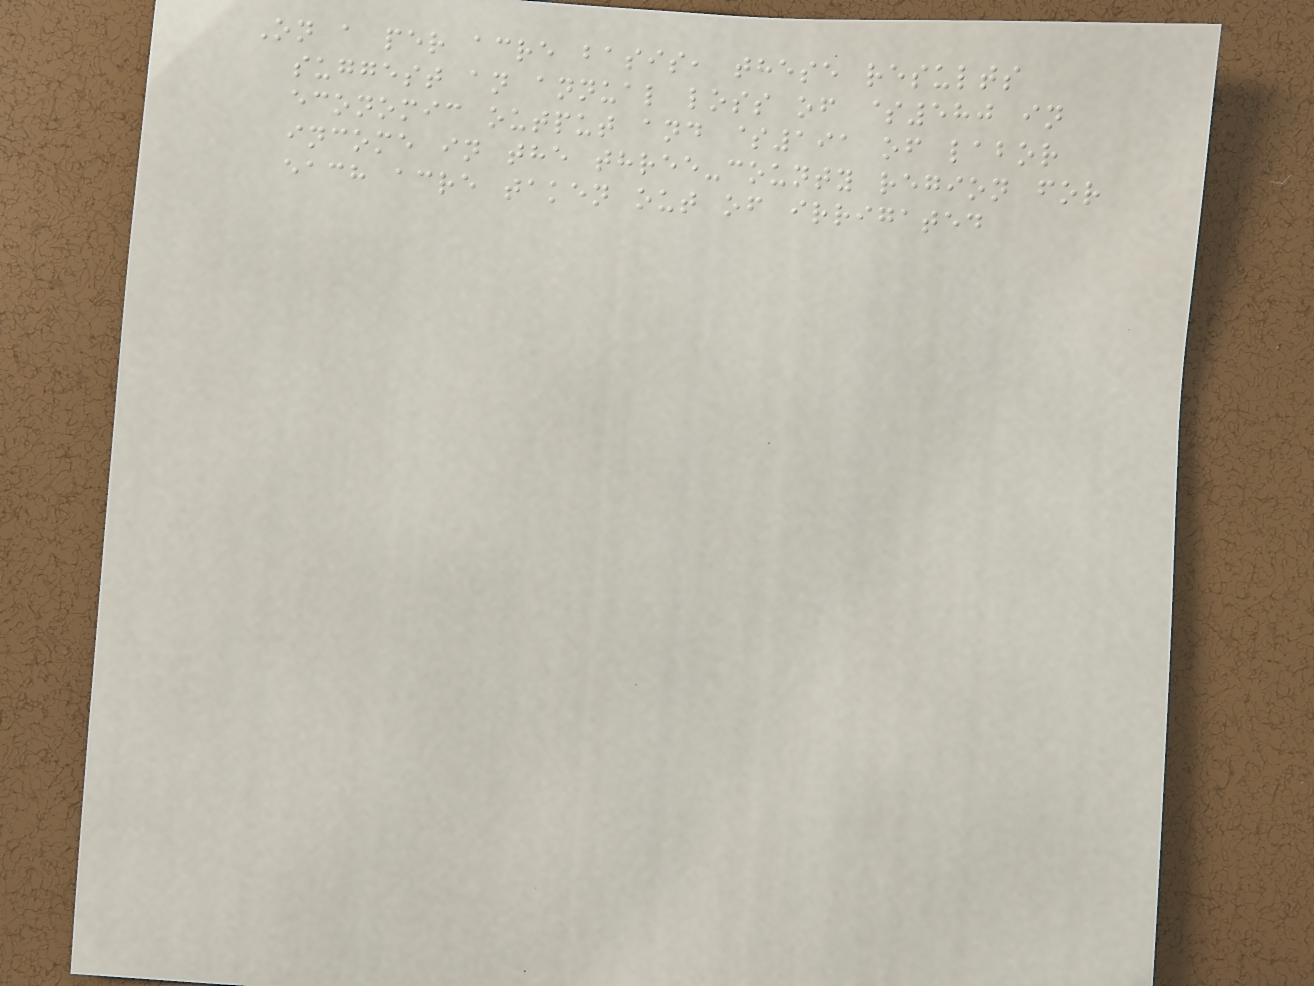On a per acre basis, these results
suggest an annual loss of $580 in
economic output and $191 of labor
income in the three-county region for
each acre taken out of irrigated
